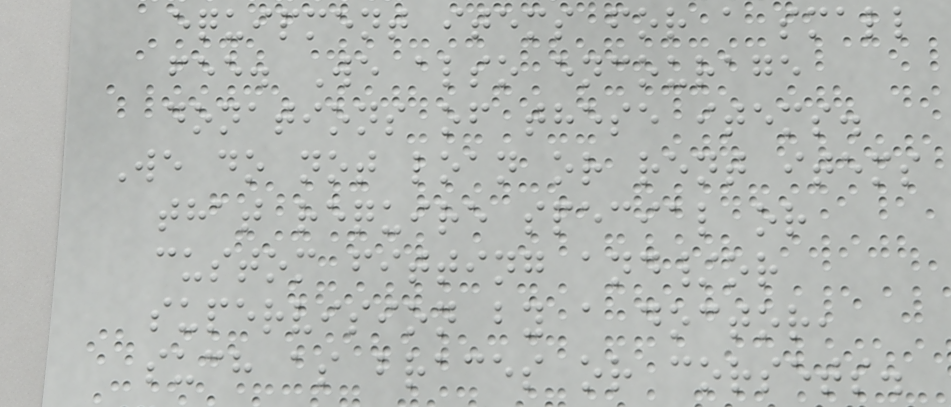equipment items for a small
fee. We also encourage
donations of these items.
We do not loan or rent items
that require special or
custom fitting and/or
supervision by a doctor,
such as braces or corsets.
